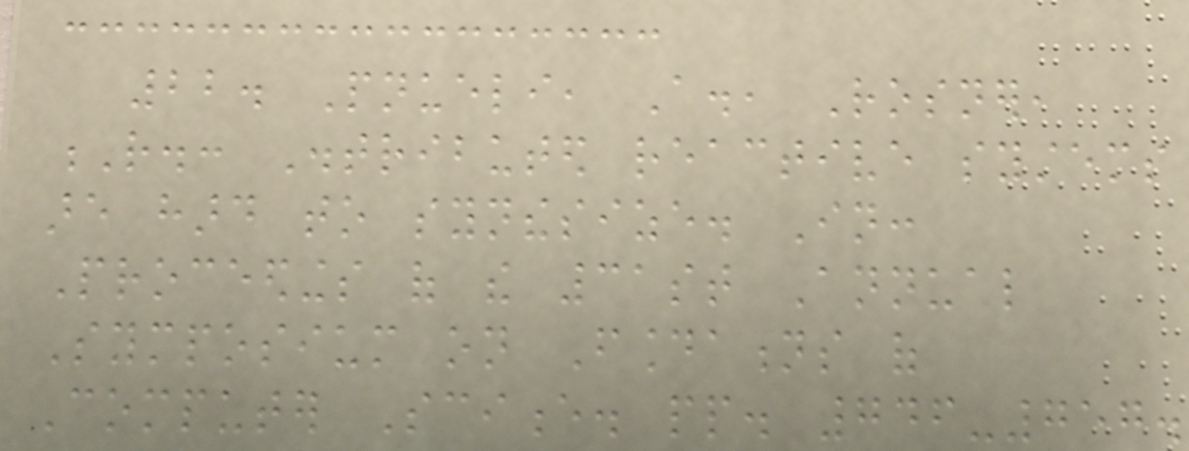22. Pnueli, A., Rosner,
R.: Distributed reactive systems
are hard to synthesize. In:
Proceedings of the 31st Annual
Symposium on Foundations of
Computer Science. pp. 746-757.
